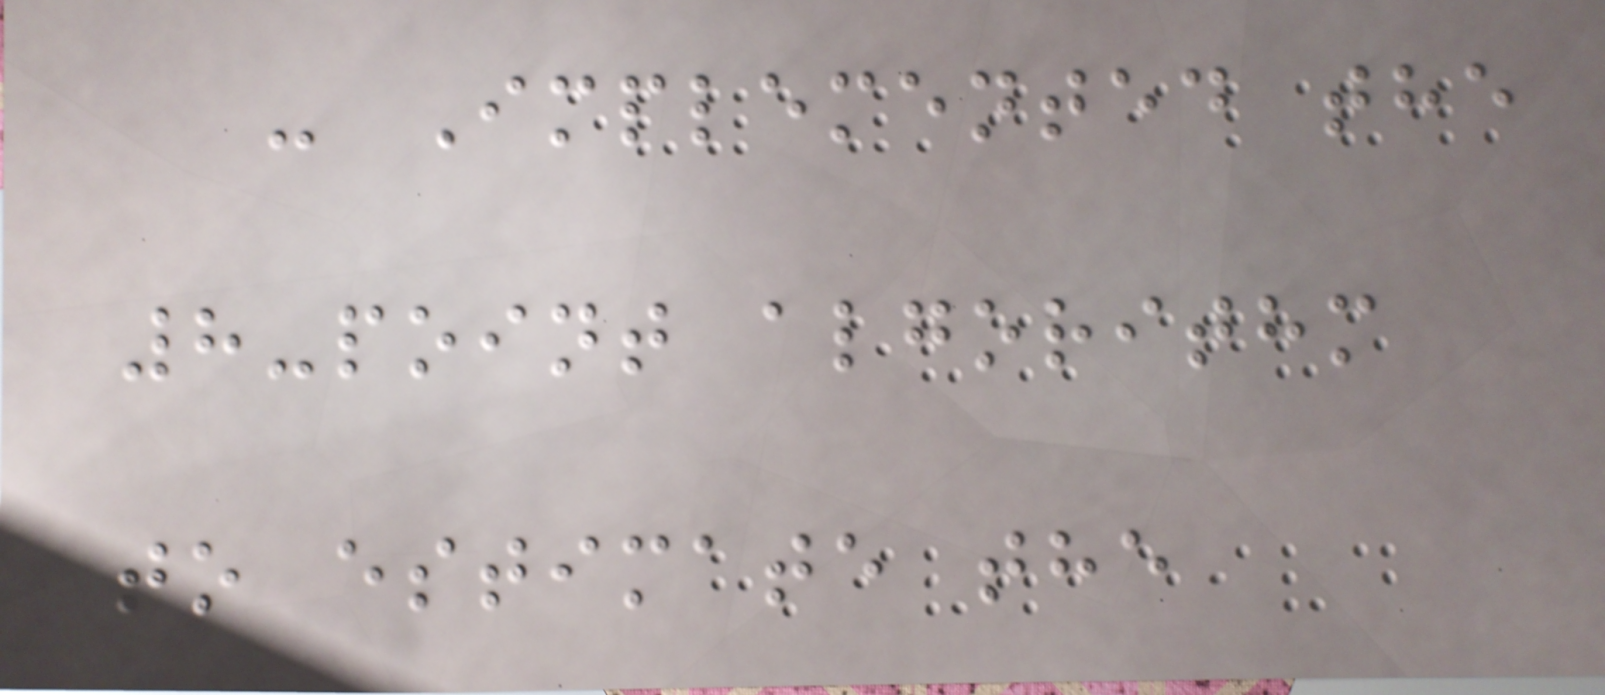- Implemented the
8-point algorithm
to estimate the
